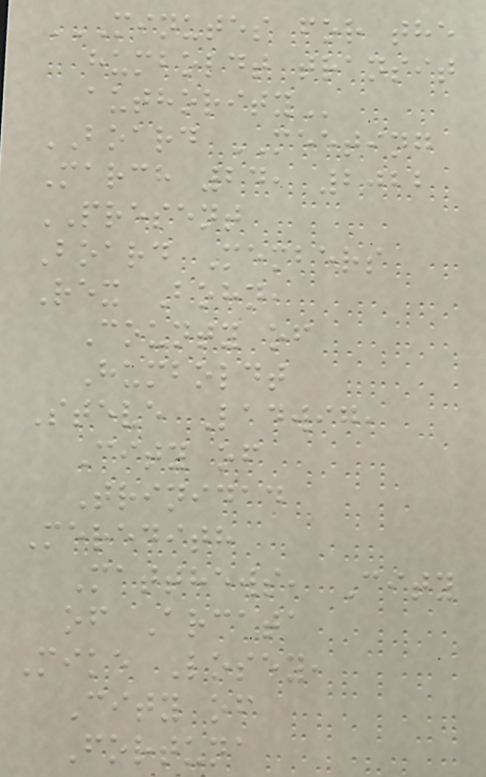MINUTES FOR THE
HUMBOLDT TRANSIT
AUTHORITY
BOARD MEETING
March 24, 2022
PRESENT
Board Members
Rex Bohn,
County of
Humboldt
Steve Ladwig,
City of
Trinidad
Meredith
Matthews, City
of Arcata
Mike Losey,
City of
Fortuna
